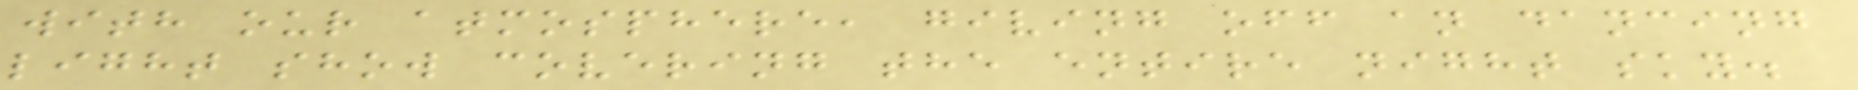with our atmosphere, giving off an dancing
light show covering the entire night sky.
